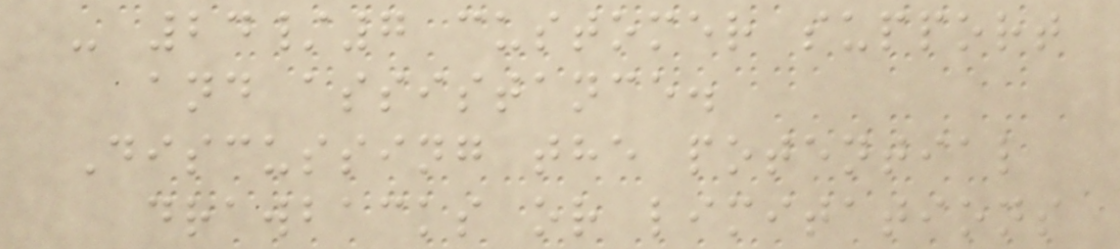- 24/7 customer support
and assistance.
Discussing the potential
drawbacks or limitations
